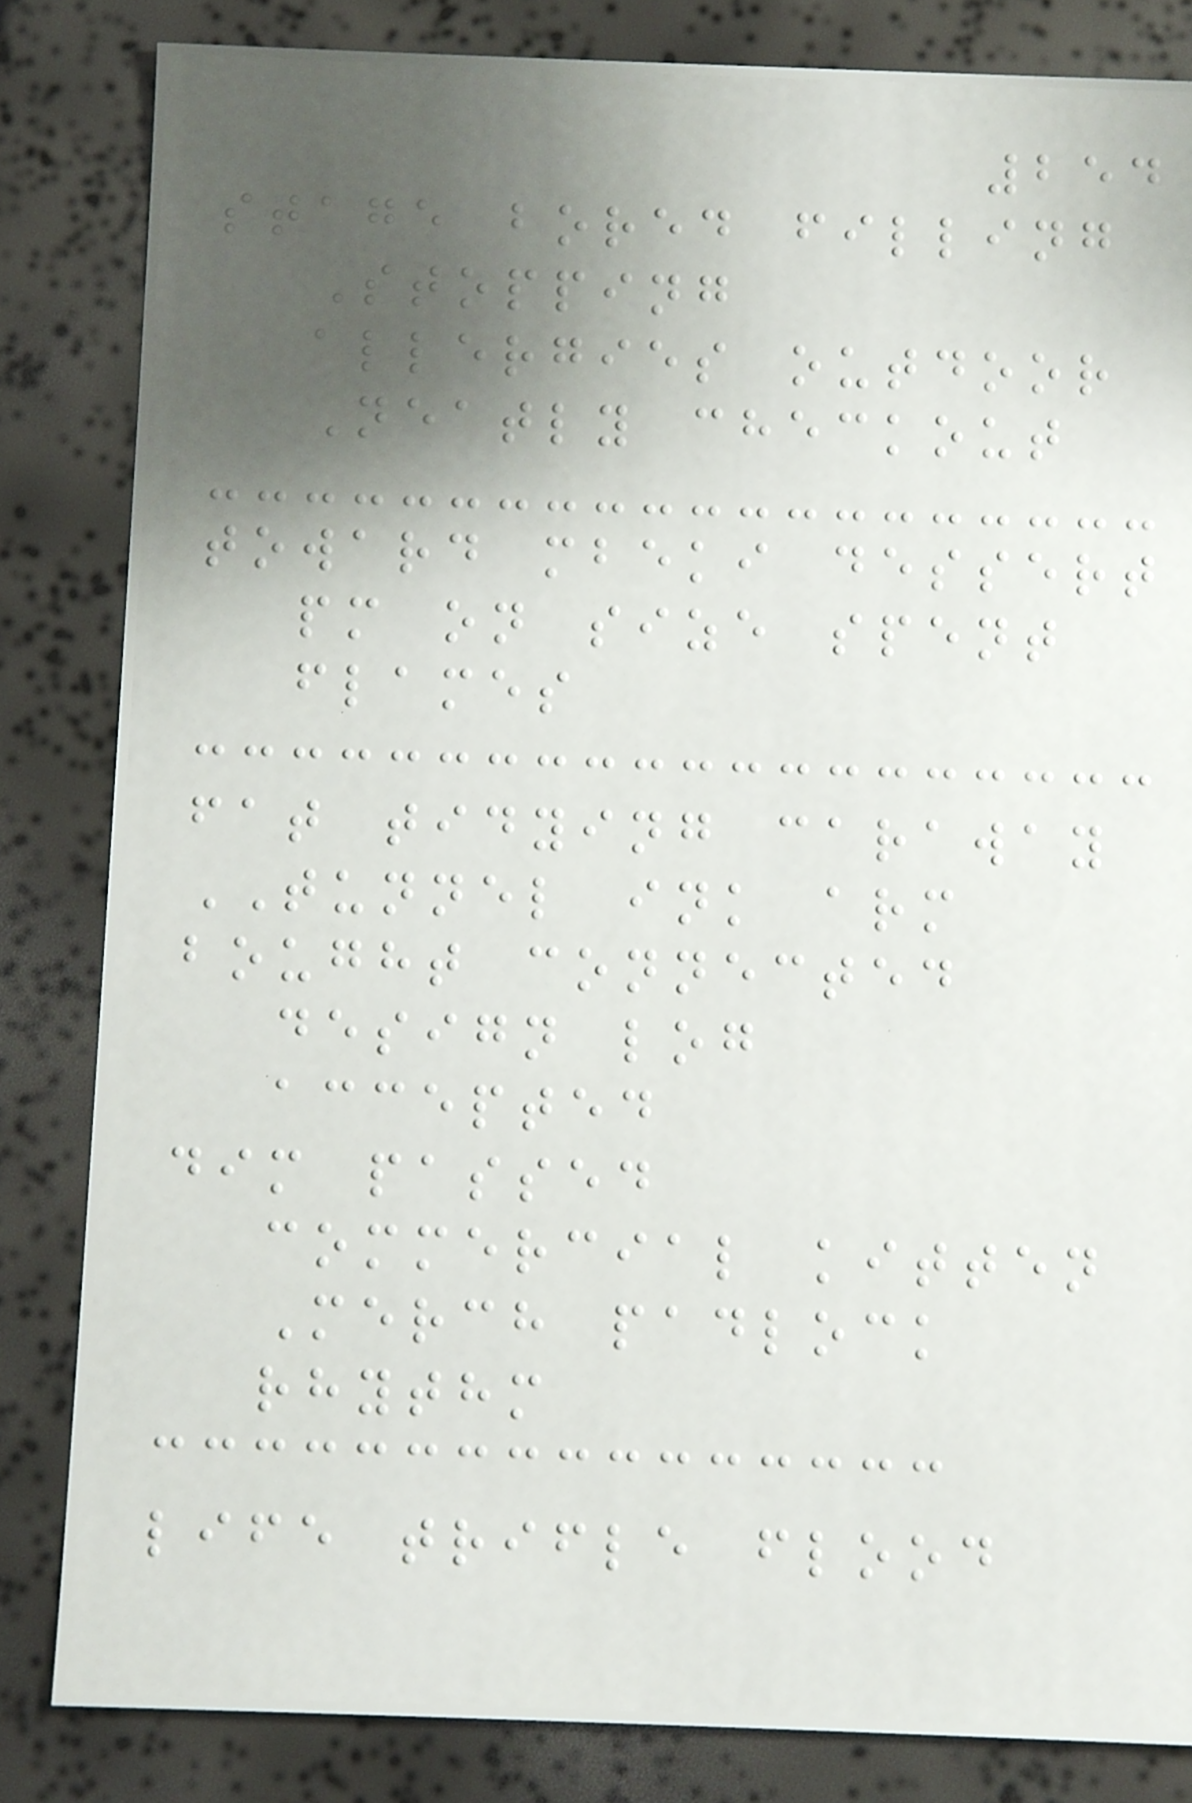254
stage bored filling
Stopping
allergies outdoor
Neatly checkout
toward mbeki dessert
pm on size spent
flames
fat tidying caraway
TUNNEL ink arm
bought connected
design log
accepted
dim passed
commercial kitten
Merch padlock
rhythm
life trifle flood
